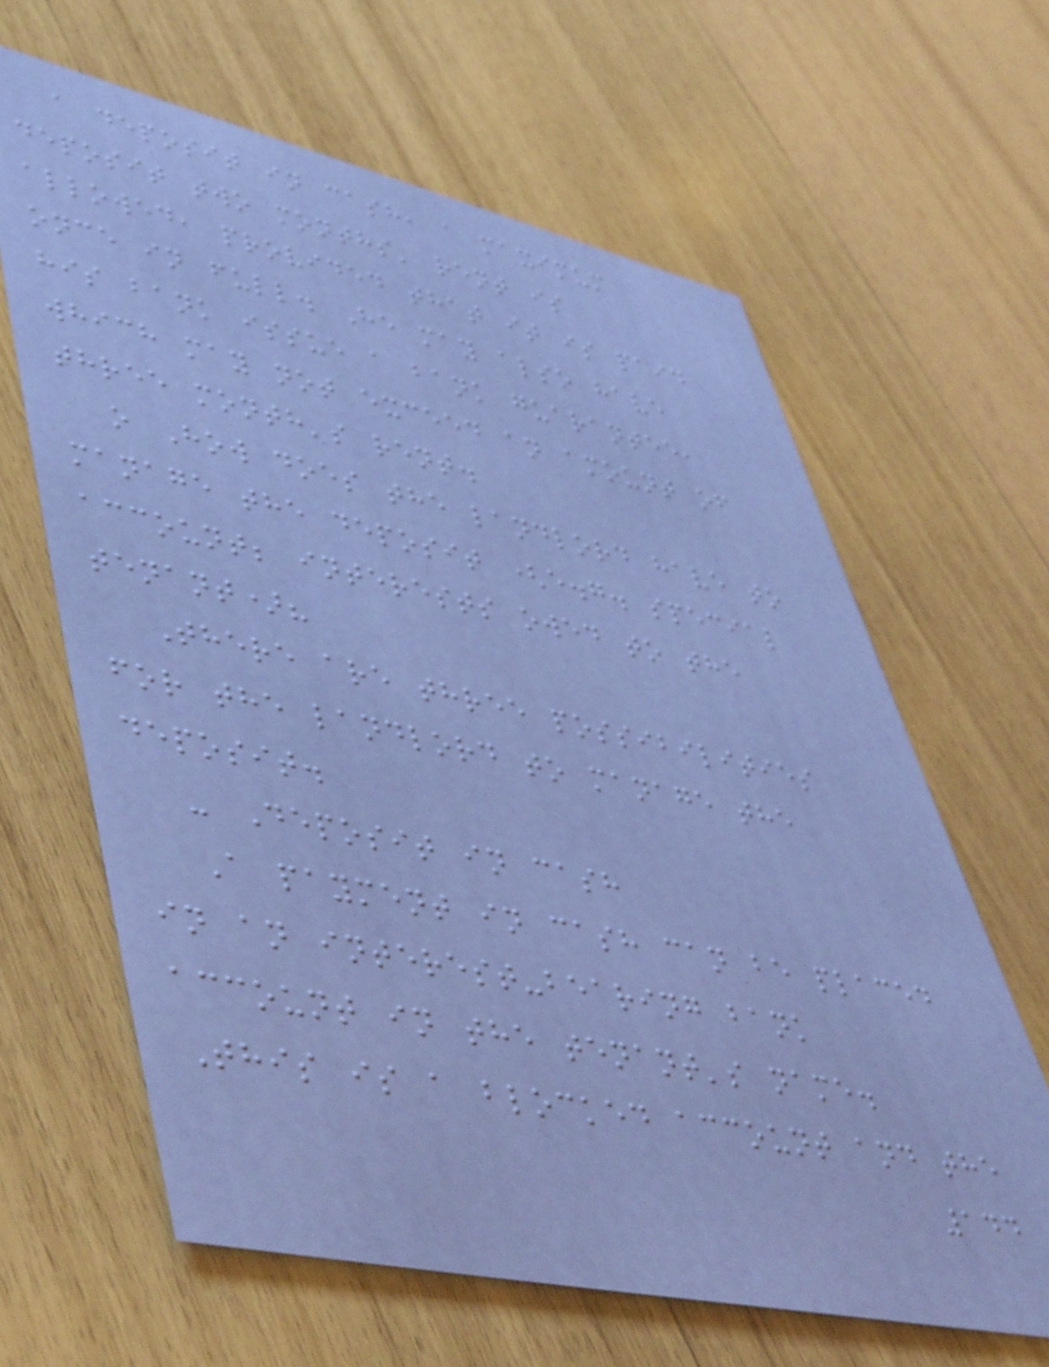a deposit in cash, a maximum
deposit two months' rent is
allowed, provided that it is paid
once in full. He may also have
his bank issue a bank guarantee,
which may not exceed an amount of
three month's rent.
o How does the landlord have to
manage the deposit (e.g. special
account; interests owed to the
tenant)?
There are three possibilities
for the landlord to manage the
deposit.
- Deposit in cash
A payment in cash can be placed
in an interest-bearing bank
account in the tenant's name.
This is a blocked account and the
144
